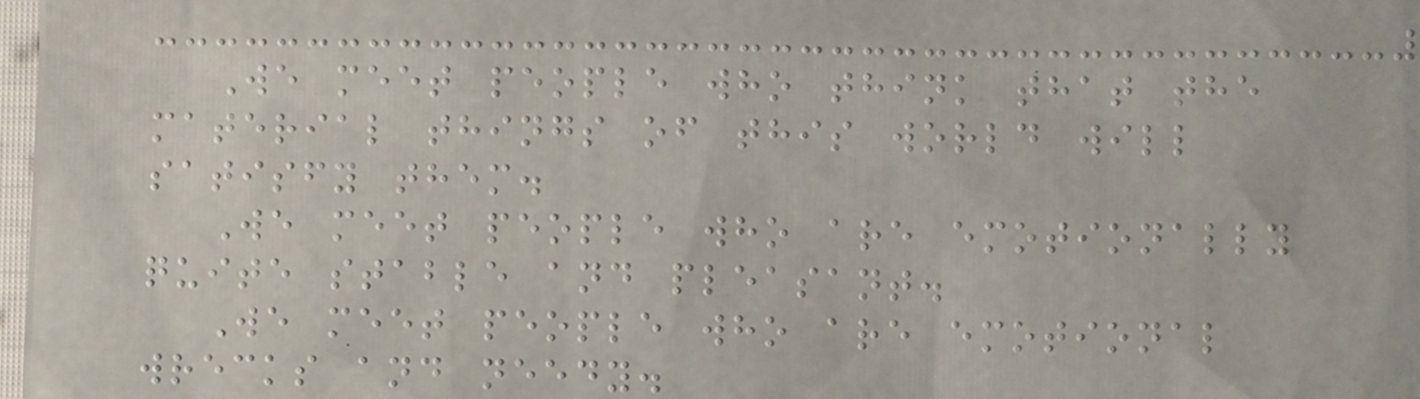We meet people who think that the
material things of this world will
satisfy them.
We meet people who are emotionally
quite stable and pleasant.
We meet people who are emotional
wrecks and needy.
